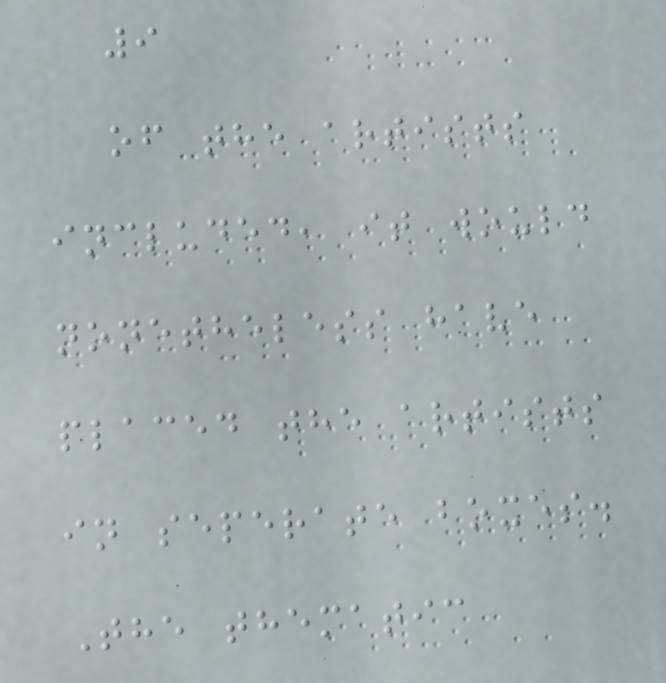9
of the artists
included, it would
nonetheless have
placed the artists
in seperate boxes.
The thematic
